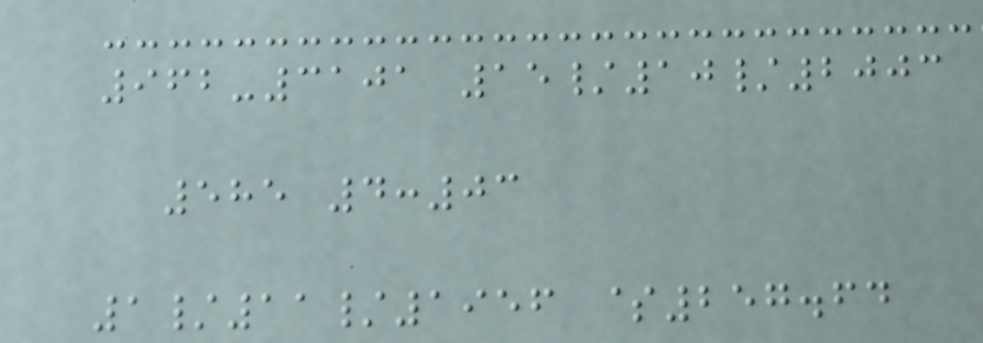962-3101 15/10/2003
585 4:03
1/11/1956 $257.64
